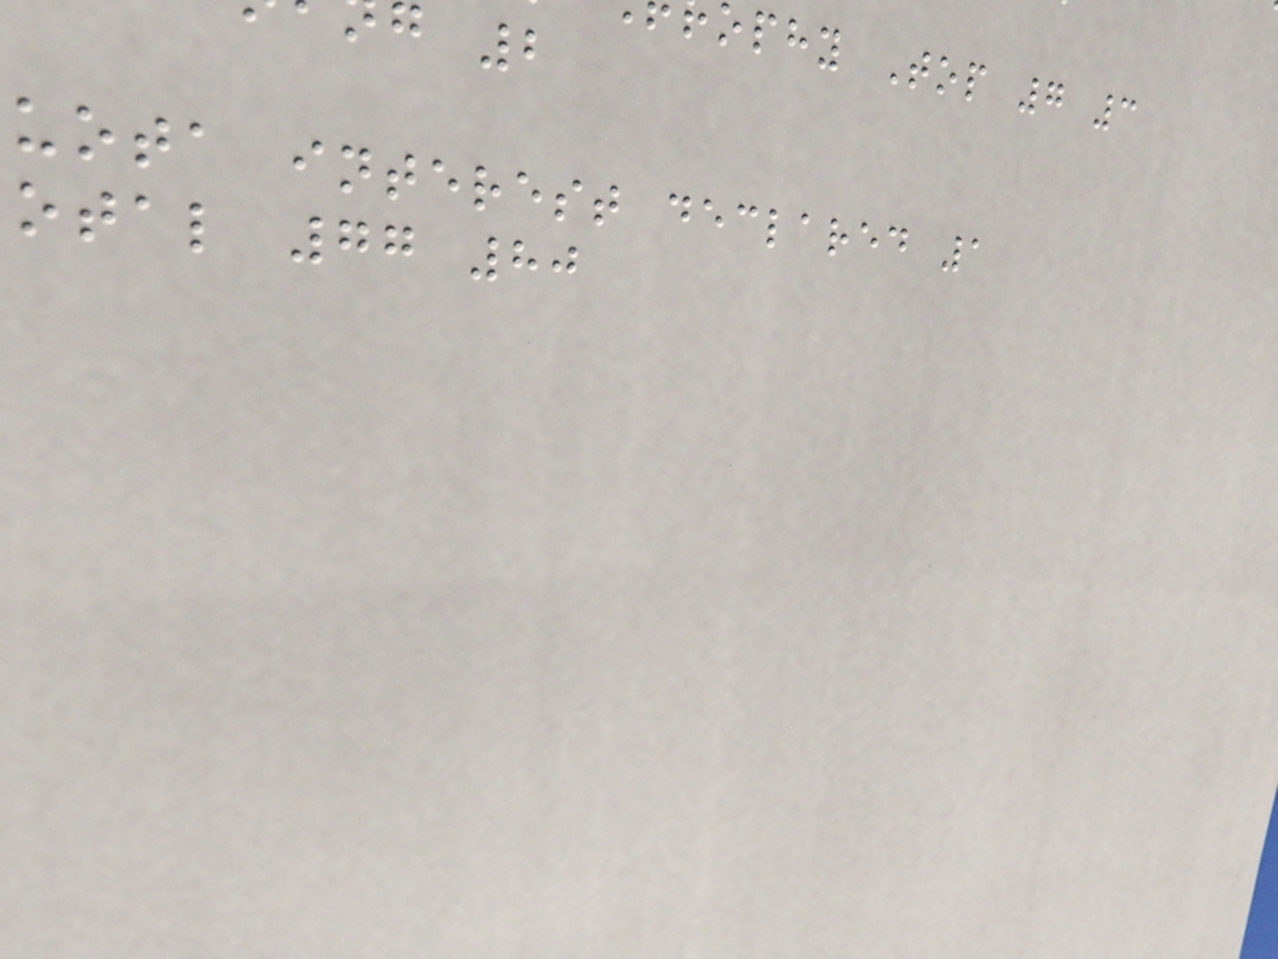ophy Top 7 3
uota interest declared 1
otal 77 80
